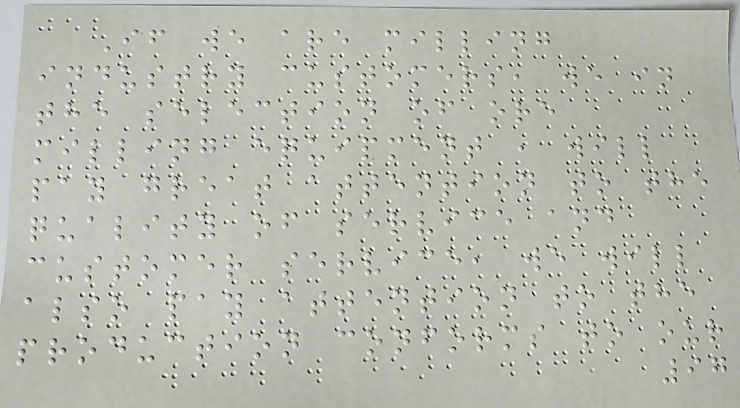If we are milling
industry customers, we in
the selection of ore
milling equipment , will
pay great attention to the
quality of service and
customer service, we will
also pay attention to the
production conforms to our
97
